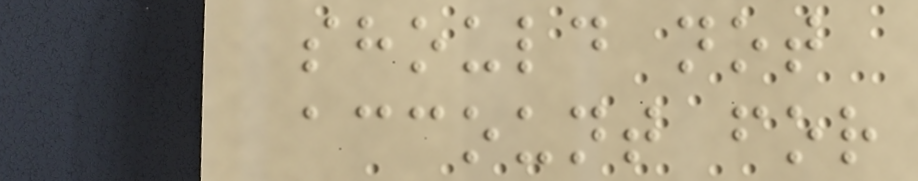should not
account for
